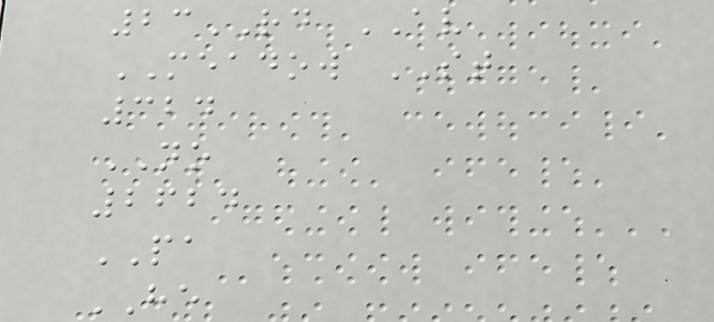23RD AV
MEADOW ST
324
NO
2624
PA
HE
